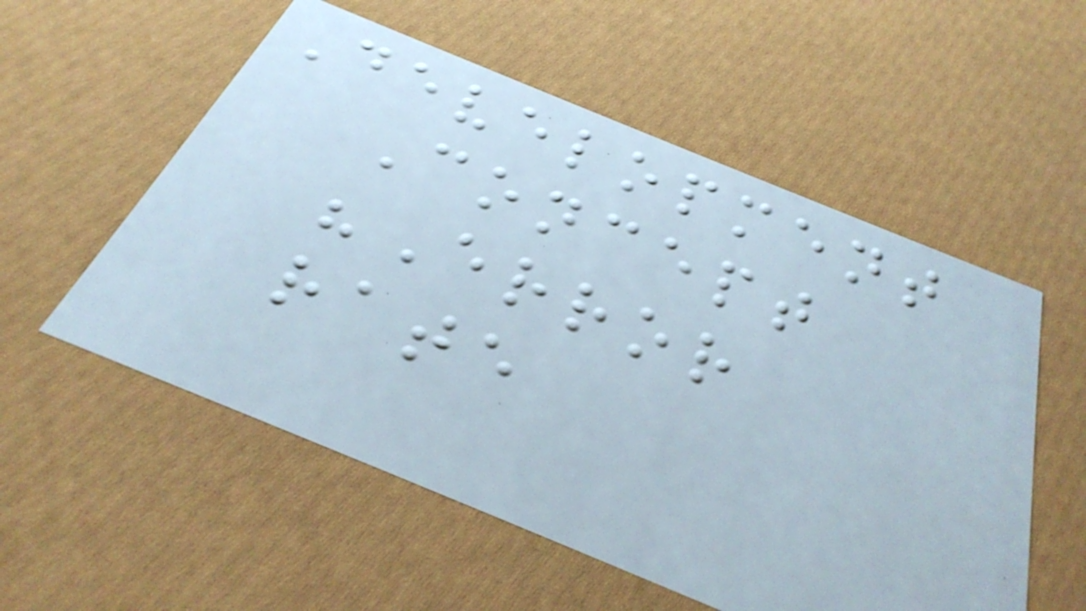Development
Concept
"Error
rate
